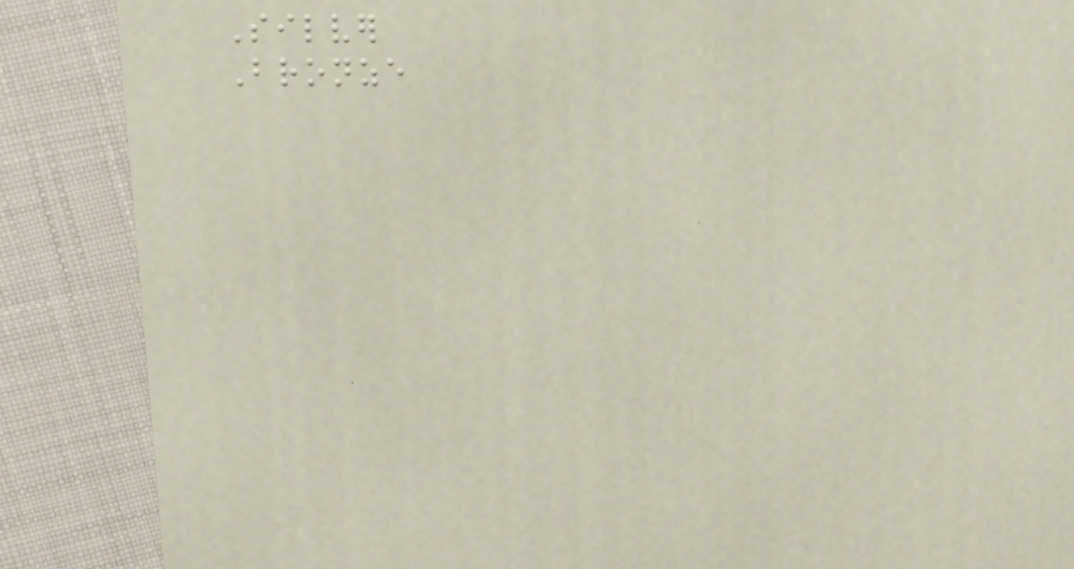Silver
Bronze
